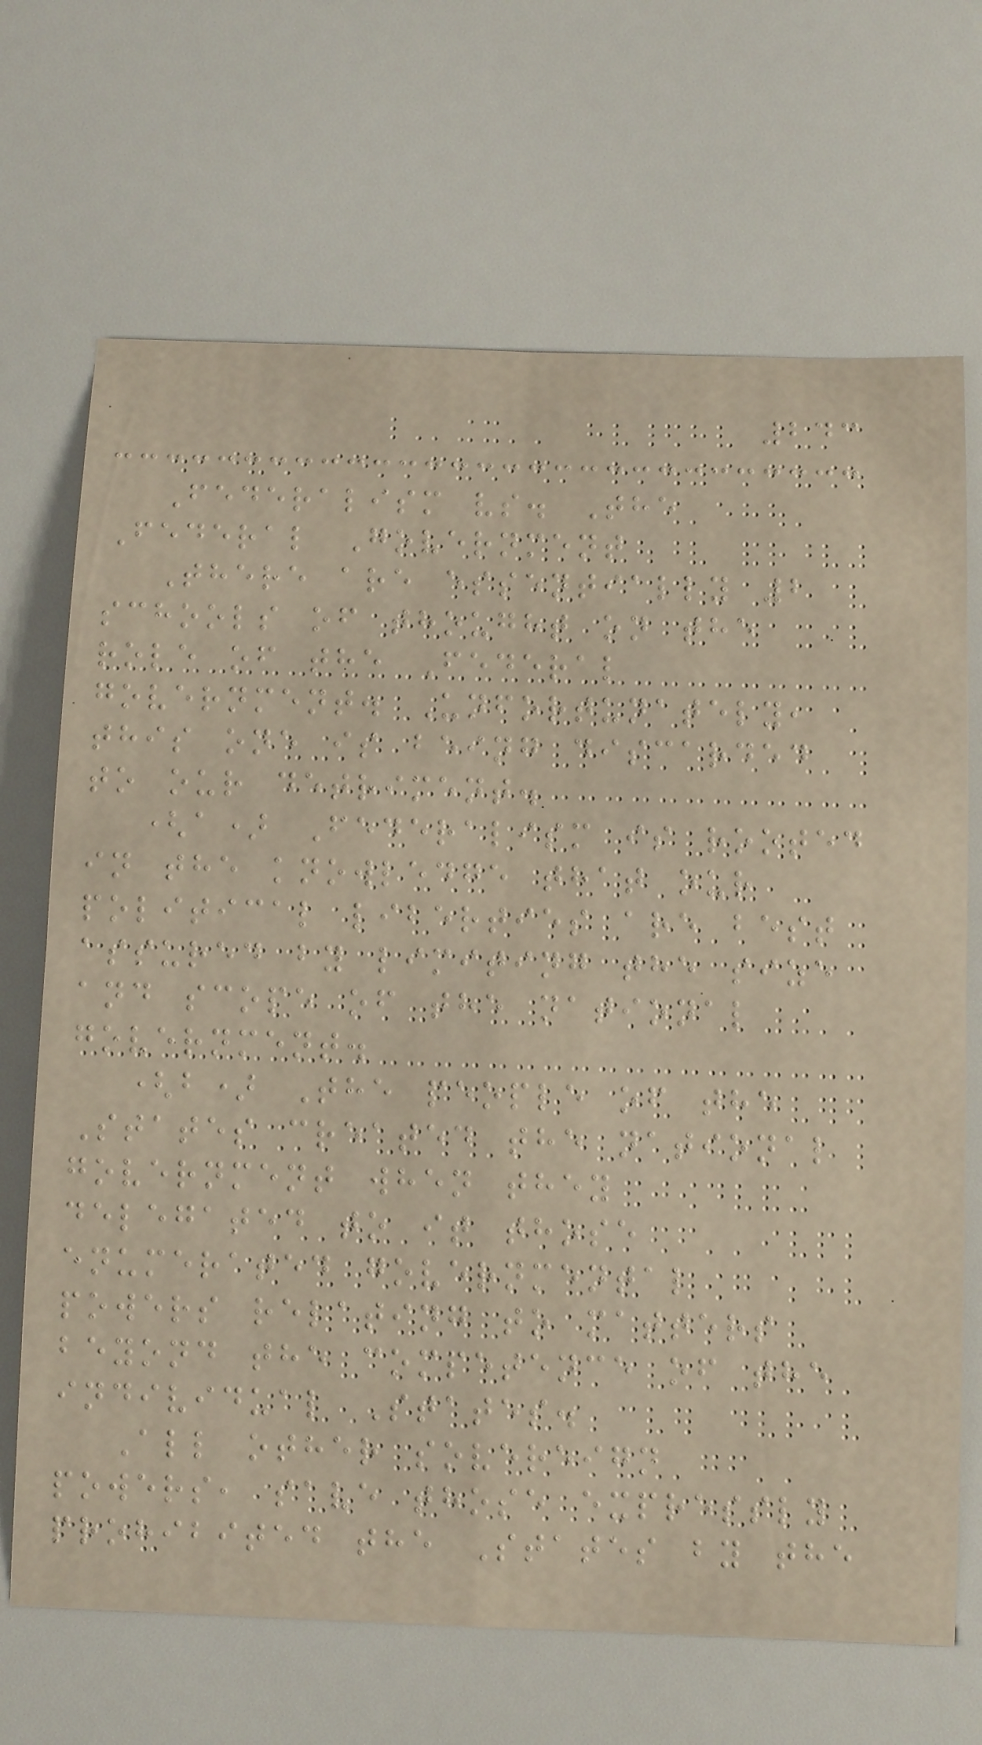243
Federalism vs. The
Federal Government
There are essentially 2
schools of thought on the
role of the Federal
government. Unfortunately,
this one is being discarded
to our detriment.
(a) Federalism is rooted
in the knowledge that our
political liberties are best
assured by limiting the size
and scope of the national
government.
(b) The people of the
States created the national
government when they
delegated to it those
enumerated governmental
powers relating to matters
beyond the competence of the
individual States.
All other sovereign
powers, save those expressly
prohibited the States by the
